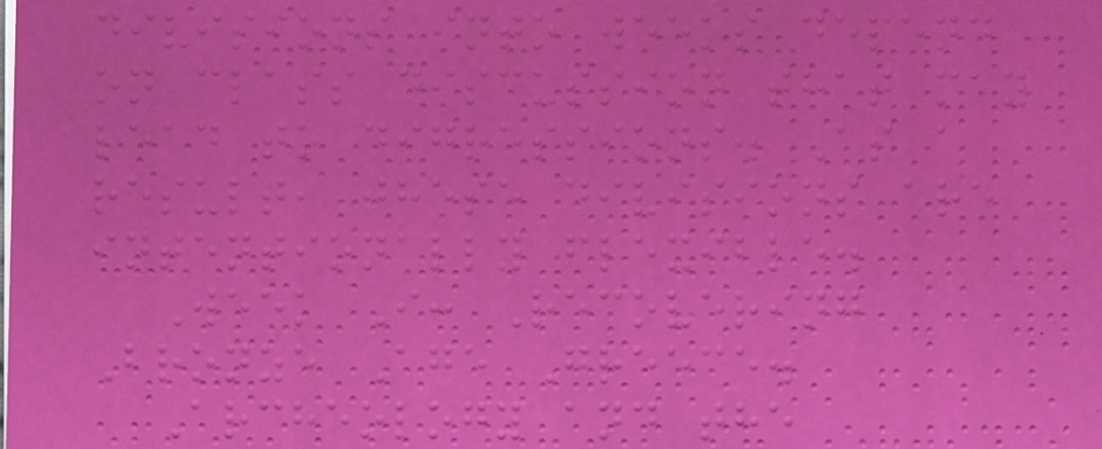divisions into weeks depend
on class discussion that may
lead to digressions. As a
result, these divisions are
intentionally flexible.
Week I: Recovering
Bronze Age Greece.
Archeology and the
